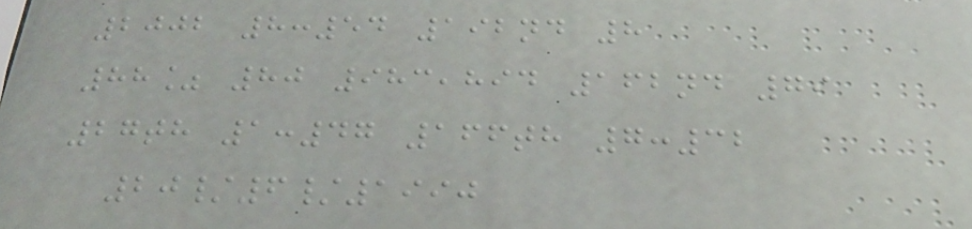2002 8:54 192nd 8
88% 80 983,894 162nd 79
27th 1:47 166th 7:32
20/6/1990
